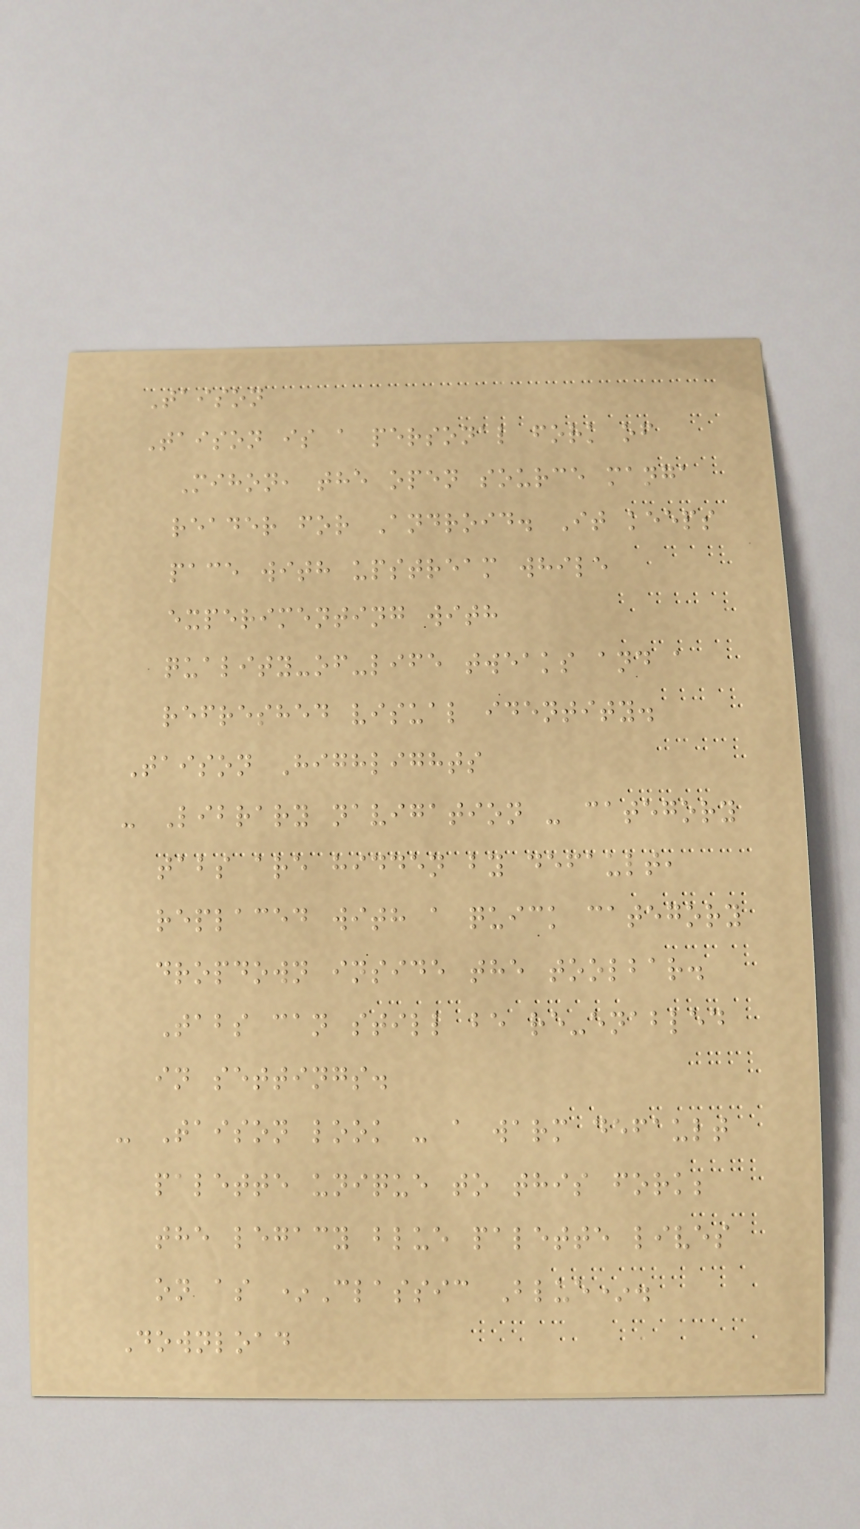Taison
Taison is a personal fork of
Mihon, the open source manga
reader for Android. It keeps
pace with upstream while
experimenting with
quality-of-life tweaks and a
refreshed visual identity.
Taison Highlights
- Library navigation - category
tabs are hidden by default,
replaced with a quick category
dropdown inside the toolbar.
Tabs can still be re-enabled
in settings.
- Taison look - a warm default
palette unique to this fork;
the legacy blue palette lives
on as *Classic Blue*.
Download
